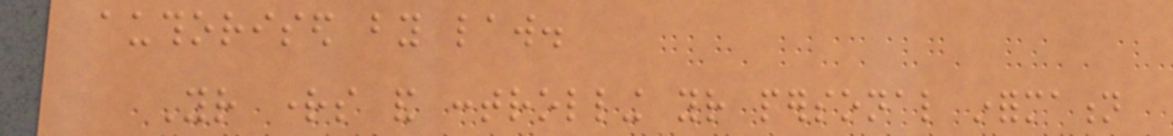authorised by law.
Your rights and controlling your personal information
